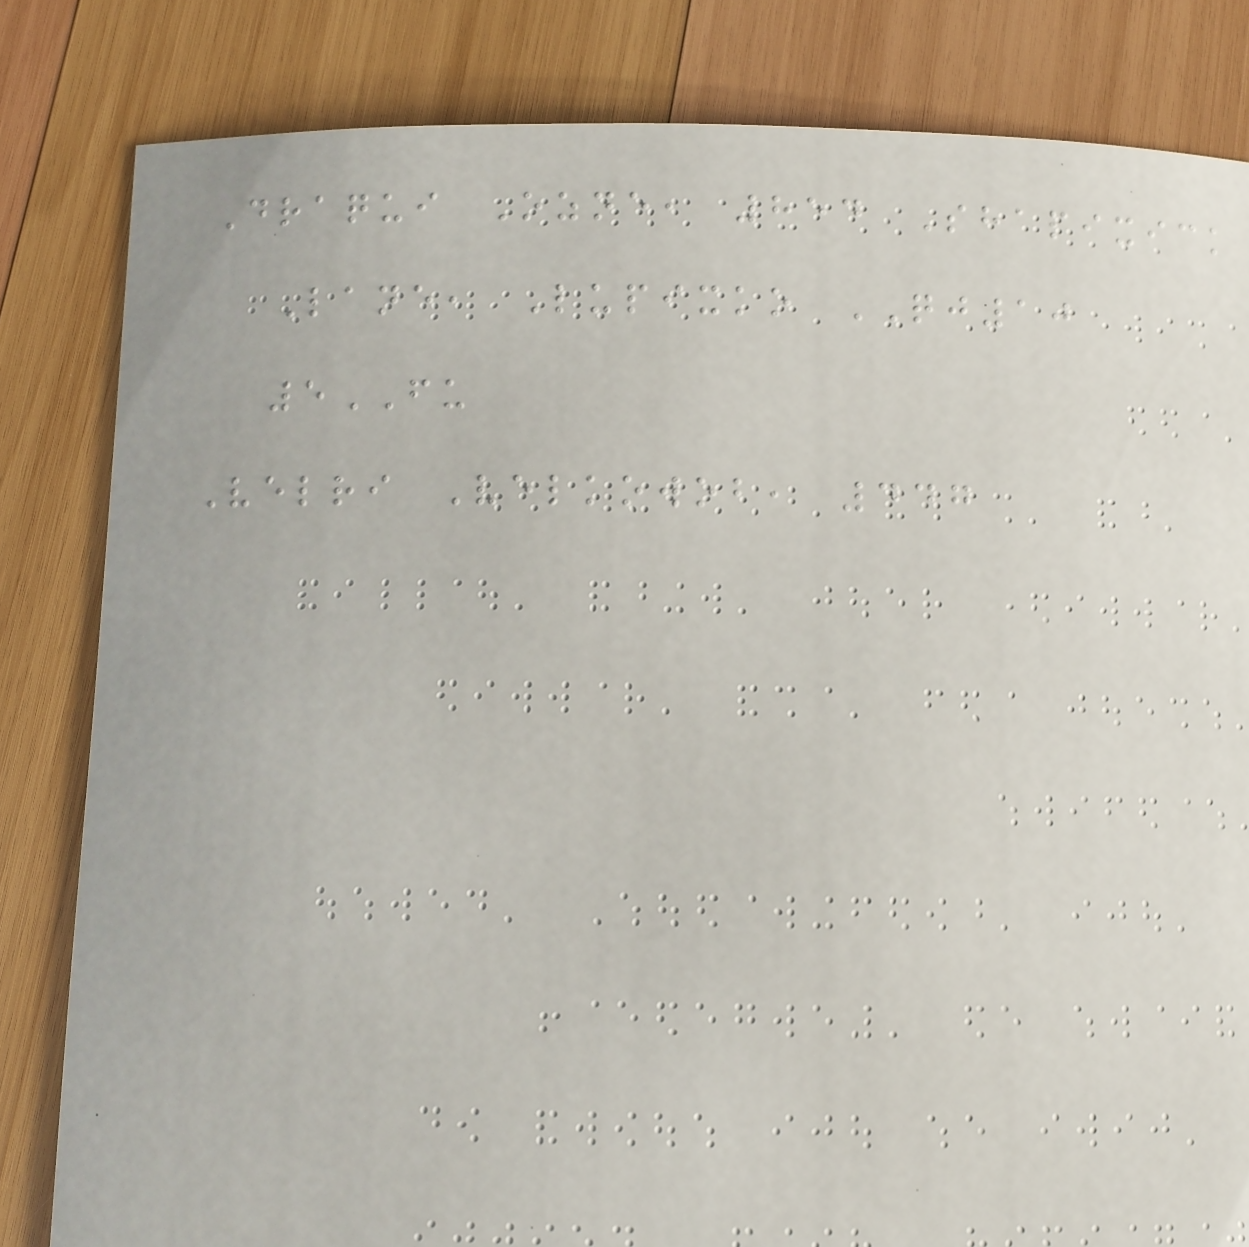Draqui Ozne, 854 Shapixick
Lane, Lupixko QJ10
5FU
Velri Velkowob, 447
